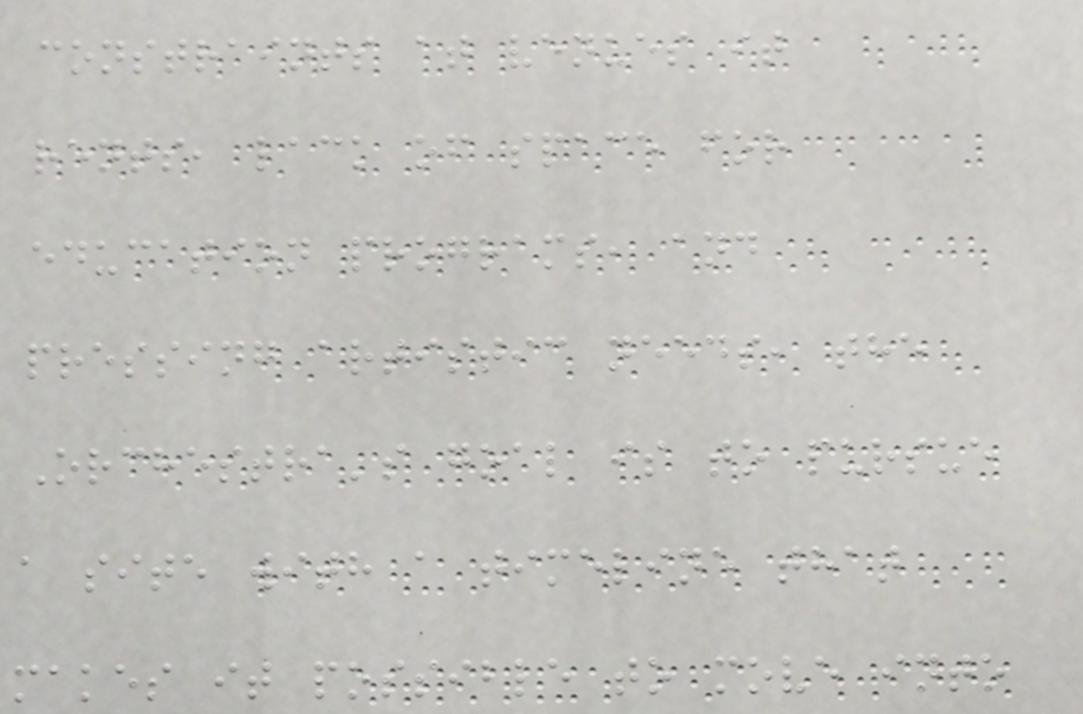constraints at venues it
rents, lack of space for
education programs, and
pressing artistic needs, the
Orchestra's goal is to pursue
a site with a timeline that
makes it possible to move into
